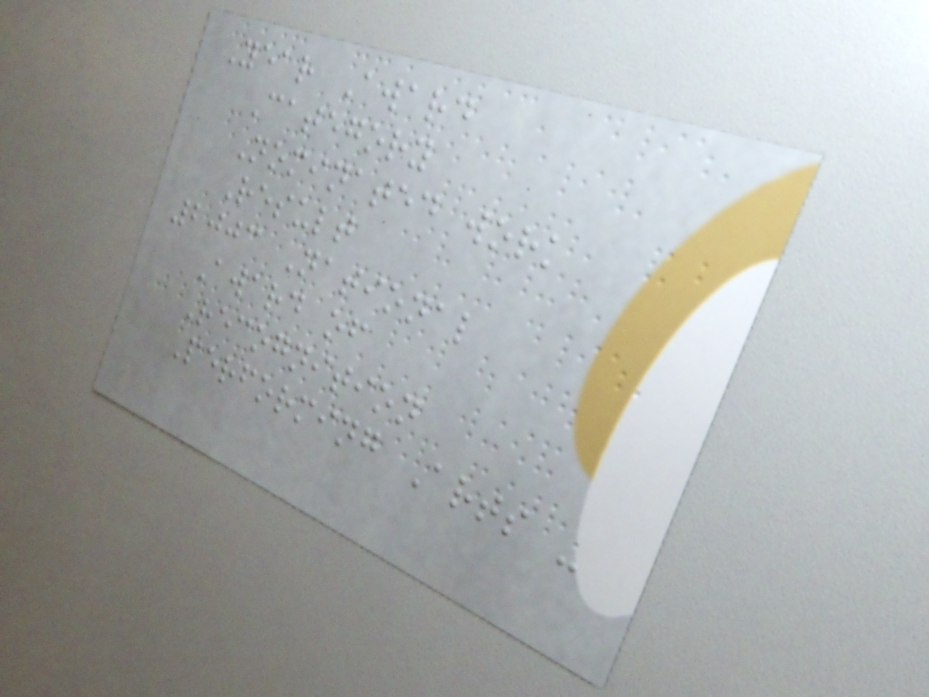Year Award
Category
Nominated work
Result
2003 National
Award of
Recognition
Performing Arts -
